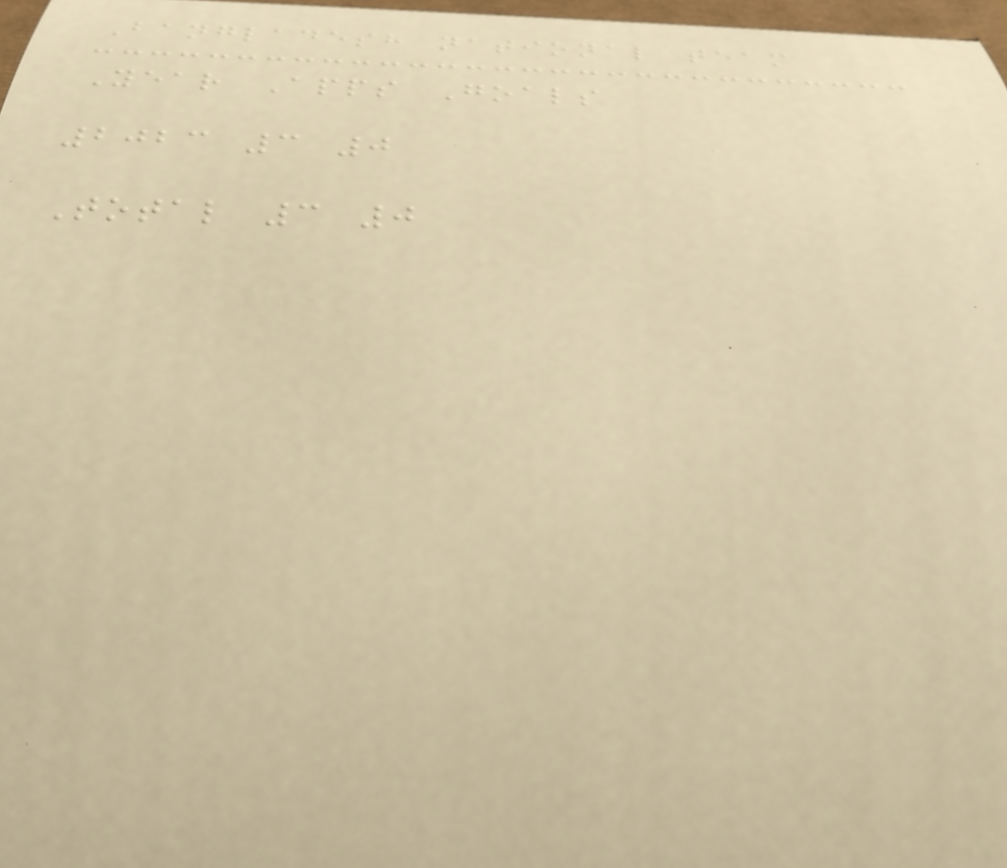Bangladesh national team
Year Apps Goals
2023 3 0
Total 3 0
